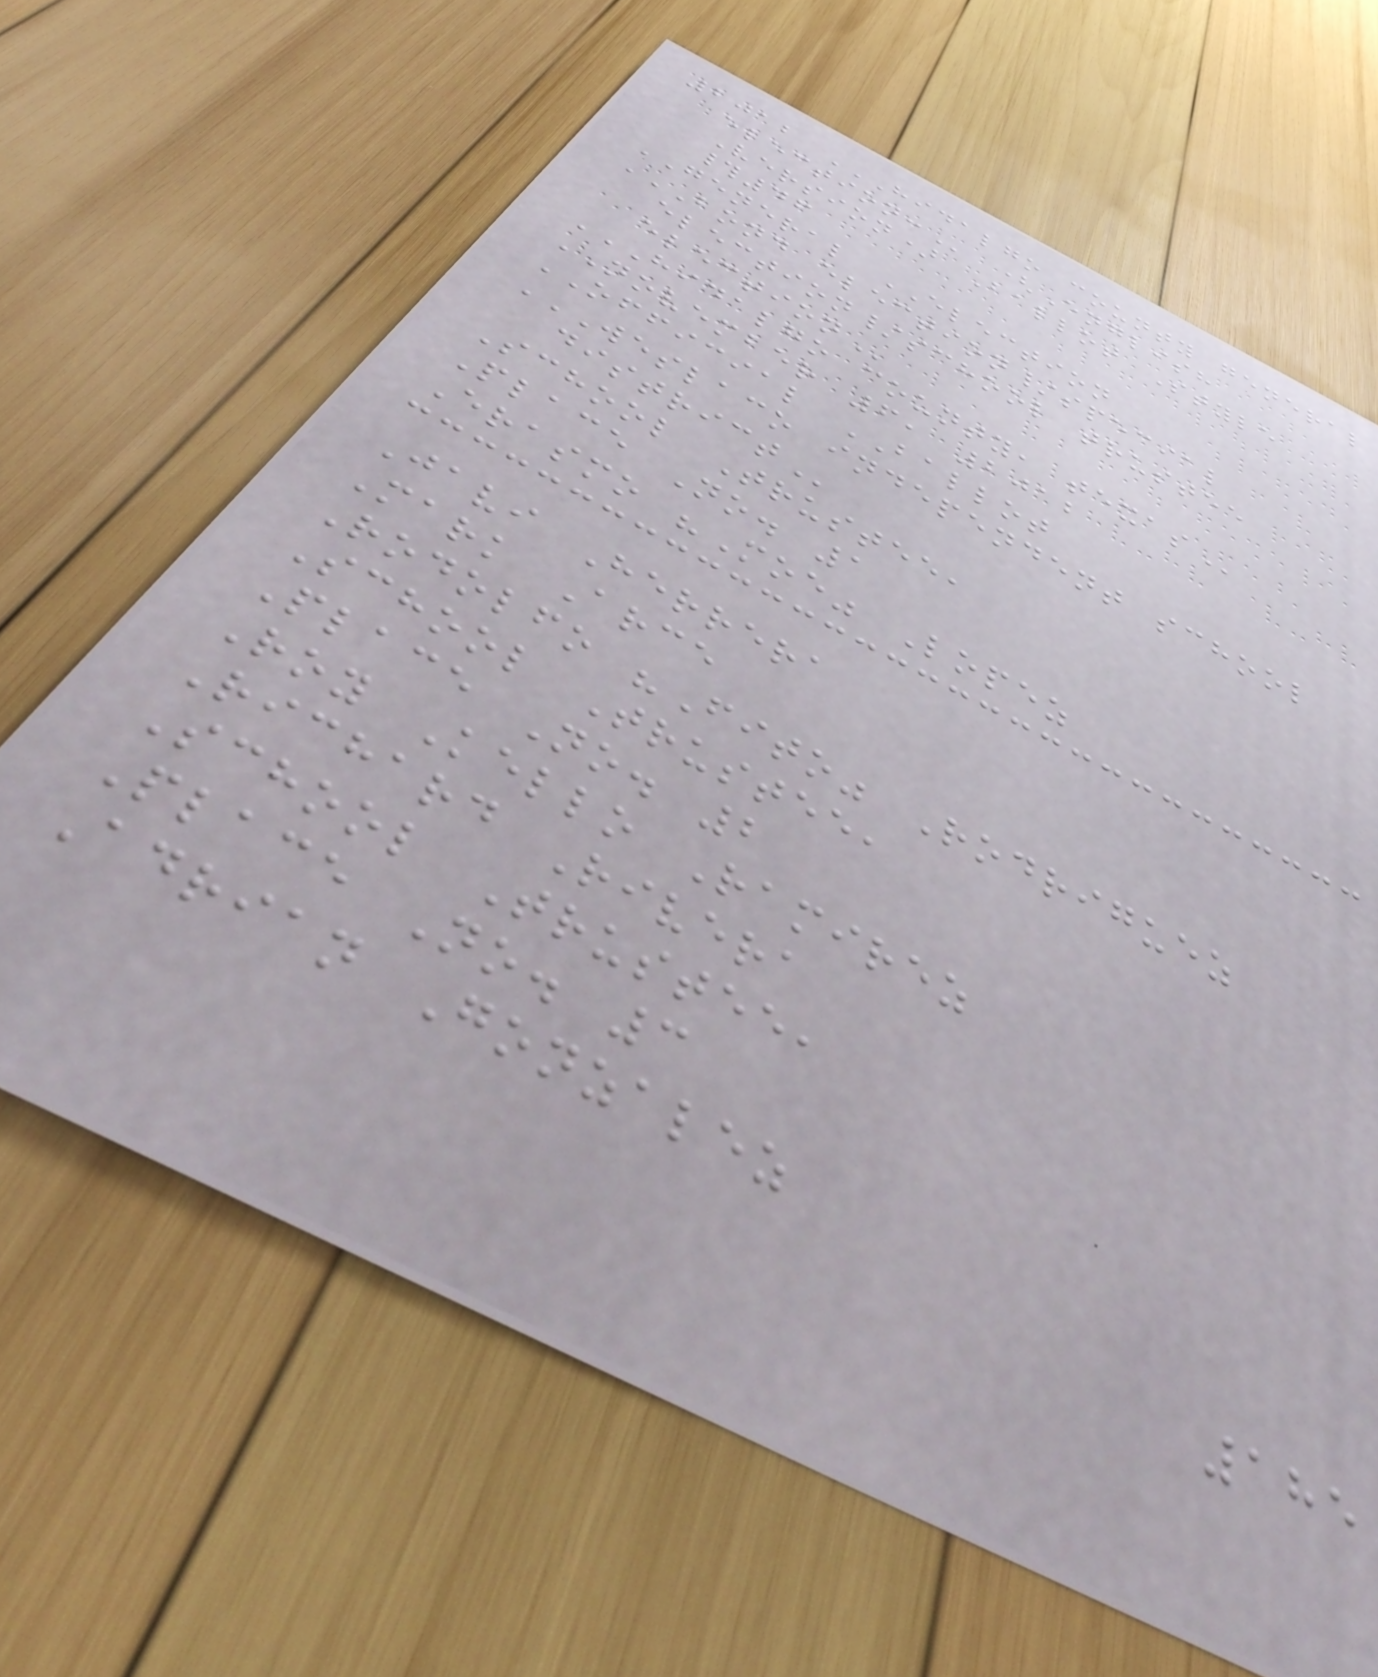2012 HIDALGO COUNTY GENERAL
ELECTION: (English
Version) Ballot Style
#46
GENERAL ELECTION
BOND ELECTION/SPECIAL
ELECTION/SCHOOL TRUSTEE
ELECTION
HIDALGO COUNTY, TEXAS
NOVEMBER 6, 2012
OFFICIAL BALLOT
WESLACO INDEPENDENT SCHOOL
DISTRICT
School Trustee,
Place No. 1
Erasmo "Moe" Lopez
Javi Herrera
Mark Arce
Rodolfo "Fito" Rodriguez
School Trustee,
Place No. 2
Roy Kello Ramirez
Richard Rivera
School Trustee,
Place No. 3
Adrian Gonzalez
185
